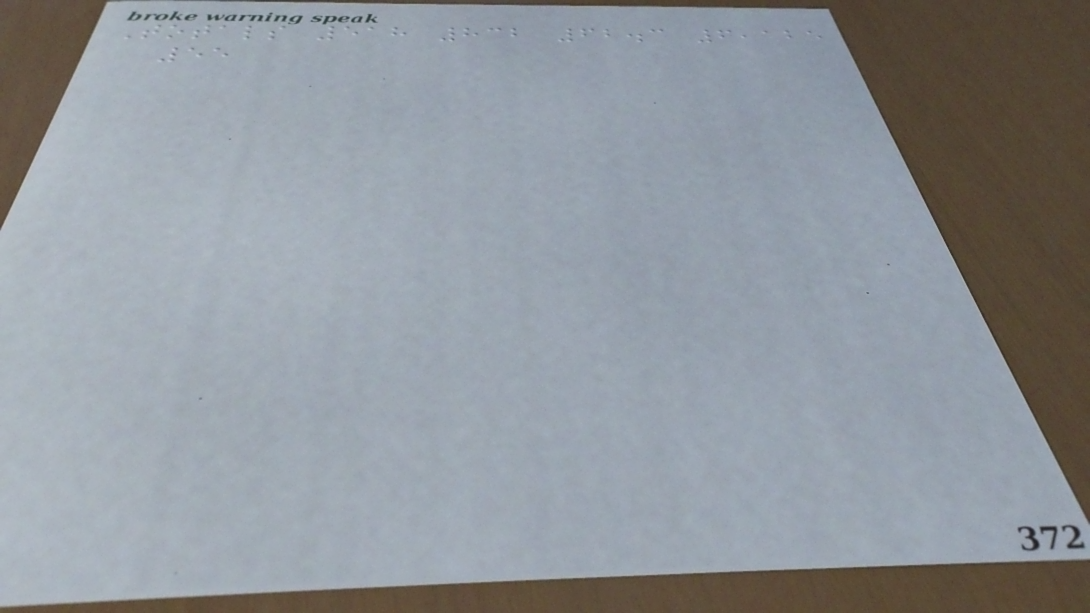Totals 518 832 62.3 6,125
55
